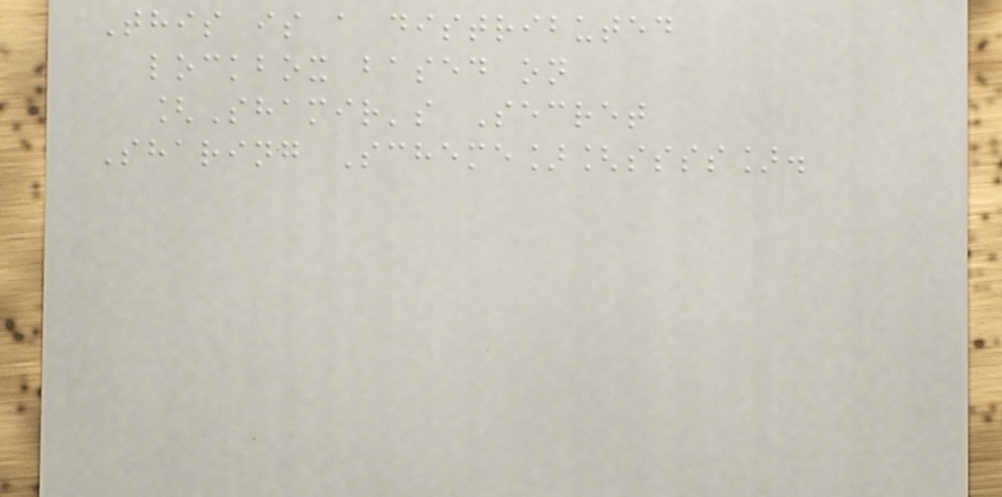This is a distributed
lockbox based on
[Shamir's Secret
Sharing Scheme][ssss].
